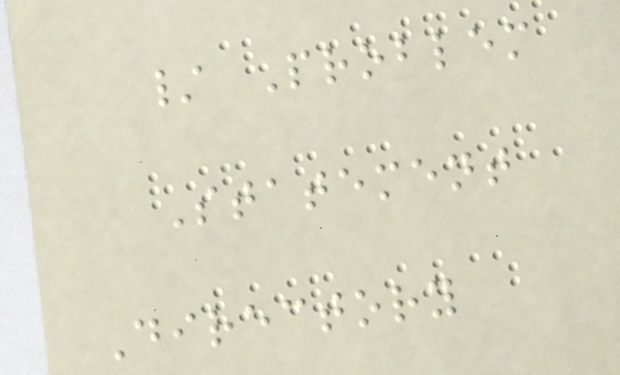/ Problem
Statement
Directory
